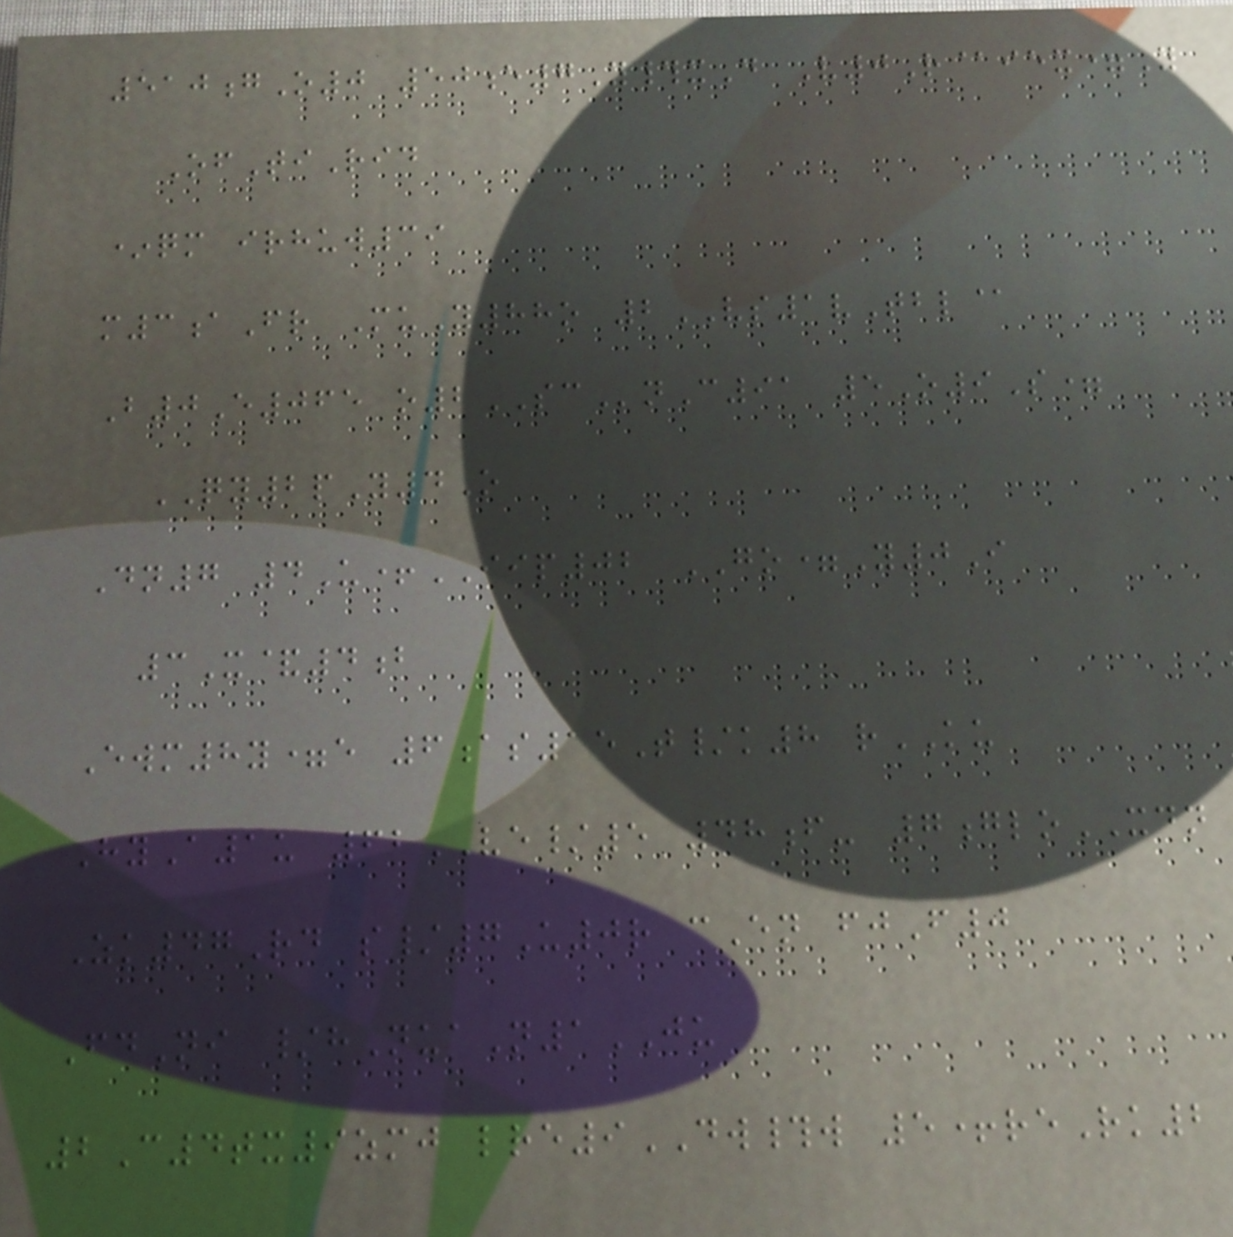510gO0 50e7Y#xD V0R@iex=Y
OfTiRid
*qm irhuw39
m3aFr MuY88o 2VS1vTbl@
B0E065 o2SCnC91 5O9S=
QY2pY4O
Dn7 4U+IIP02 GO=Y0I
3X&4b
Ewm8y=e 6as15T/k8 rKU
HyA1u 62VE/5 48f- 7gloXDN
Zk47Rd s/7U0r cEn fjF0
FdNi /hNuaN1JU
2C4tx9zmj lre9DW#w 5+reRk2
